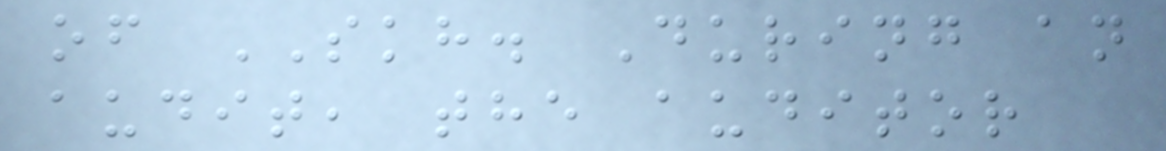of SKH. During an
audit, the auditor
